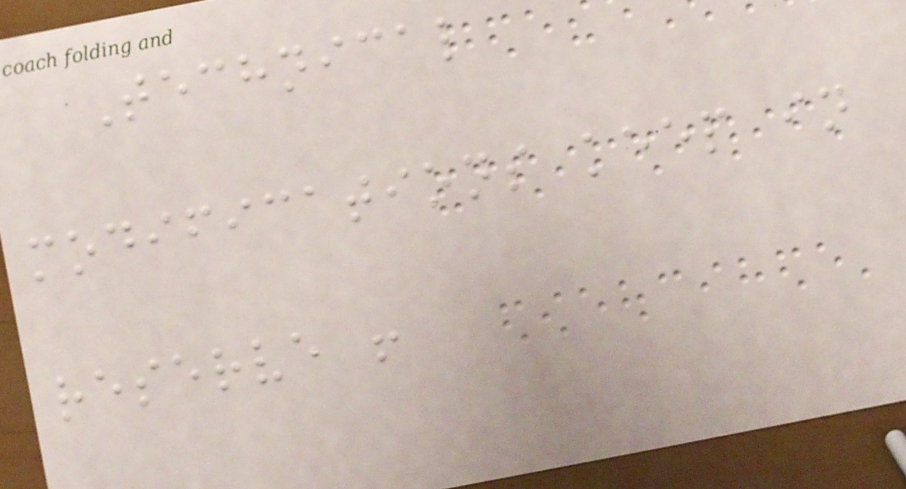Technical
modifications keep in
reserve !
